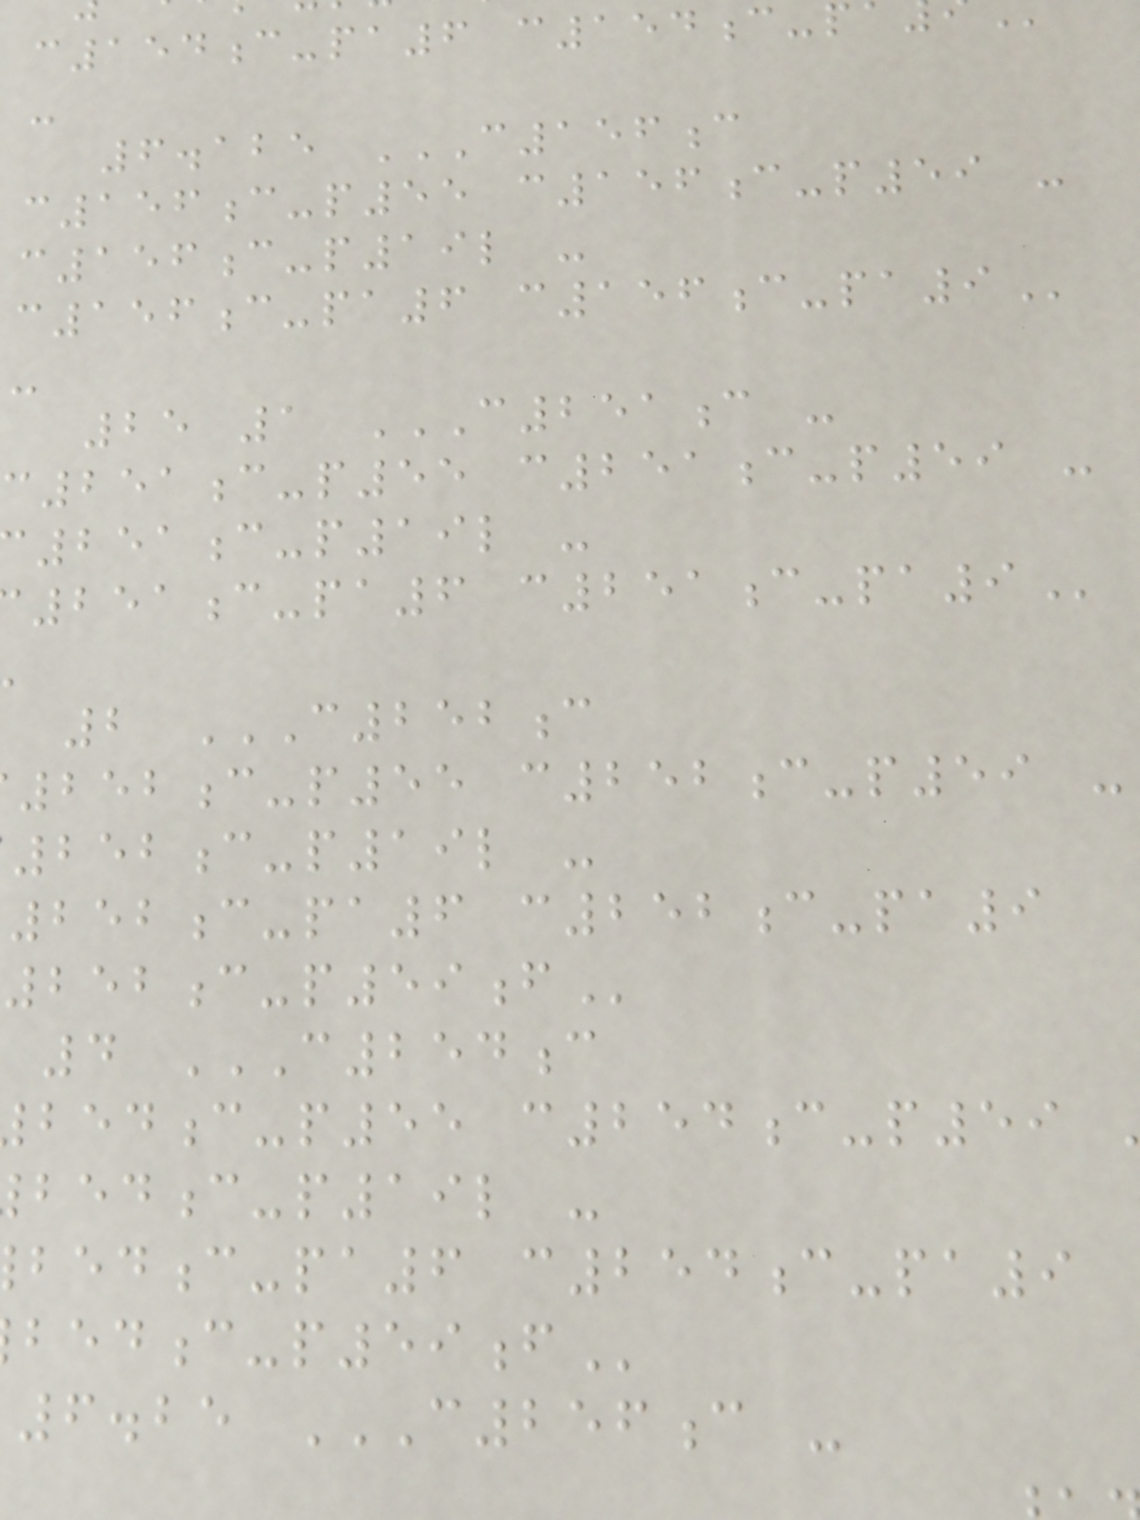c154c-pa6
-
6.125 C156C
c156c-p55 c156c-p59 -
c156c-p19l -
c156c-pa6
-
25 1 C251C -
c251c-p55 c251c-p59 -
251c-p19l -
251c-pa6
2 C252C
252c-p55 c252c-p59 -
252c-p19l -
252c-pa6 c252c-pa9
4 C254C
c-p55 c254c-p59
c-p19l -
c-pa6 c254c-pa9
6.25 C256C -
